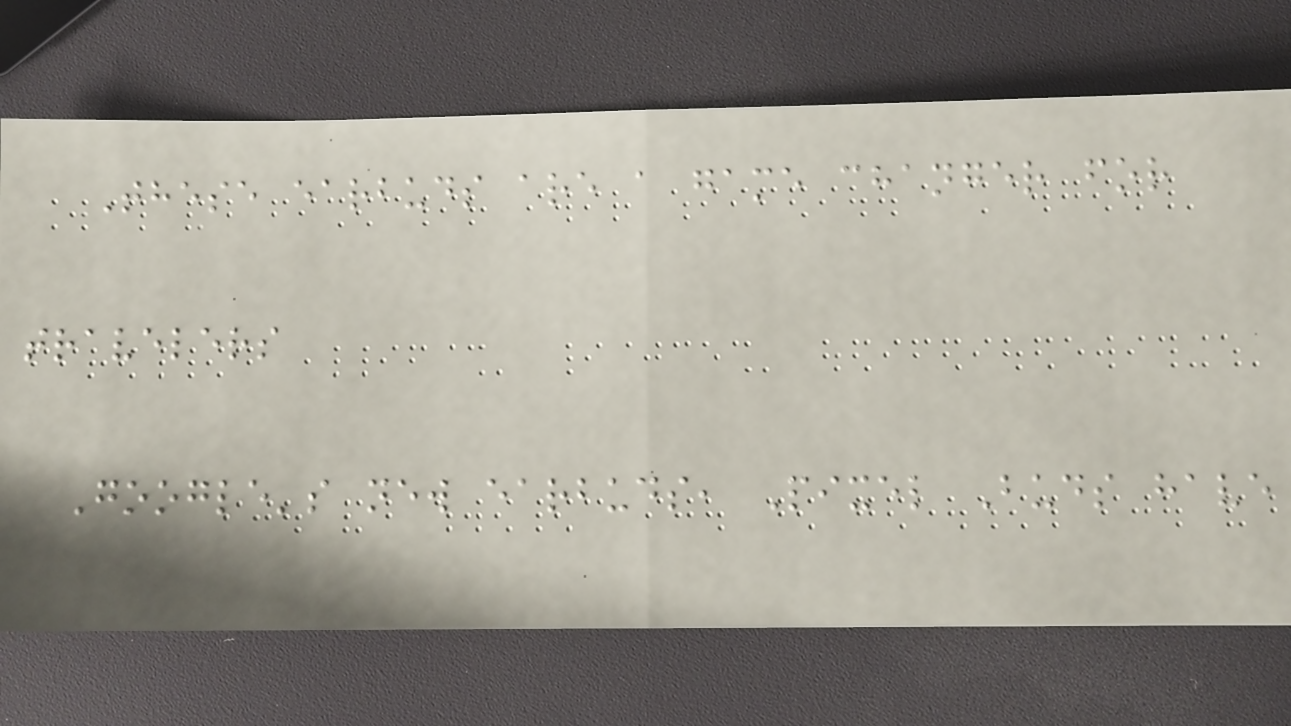These earbuds are a game changer for
travelers
Google's new earbuds, Pixel Buds have
